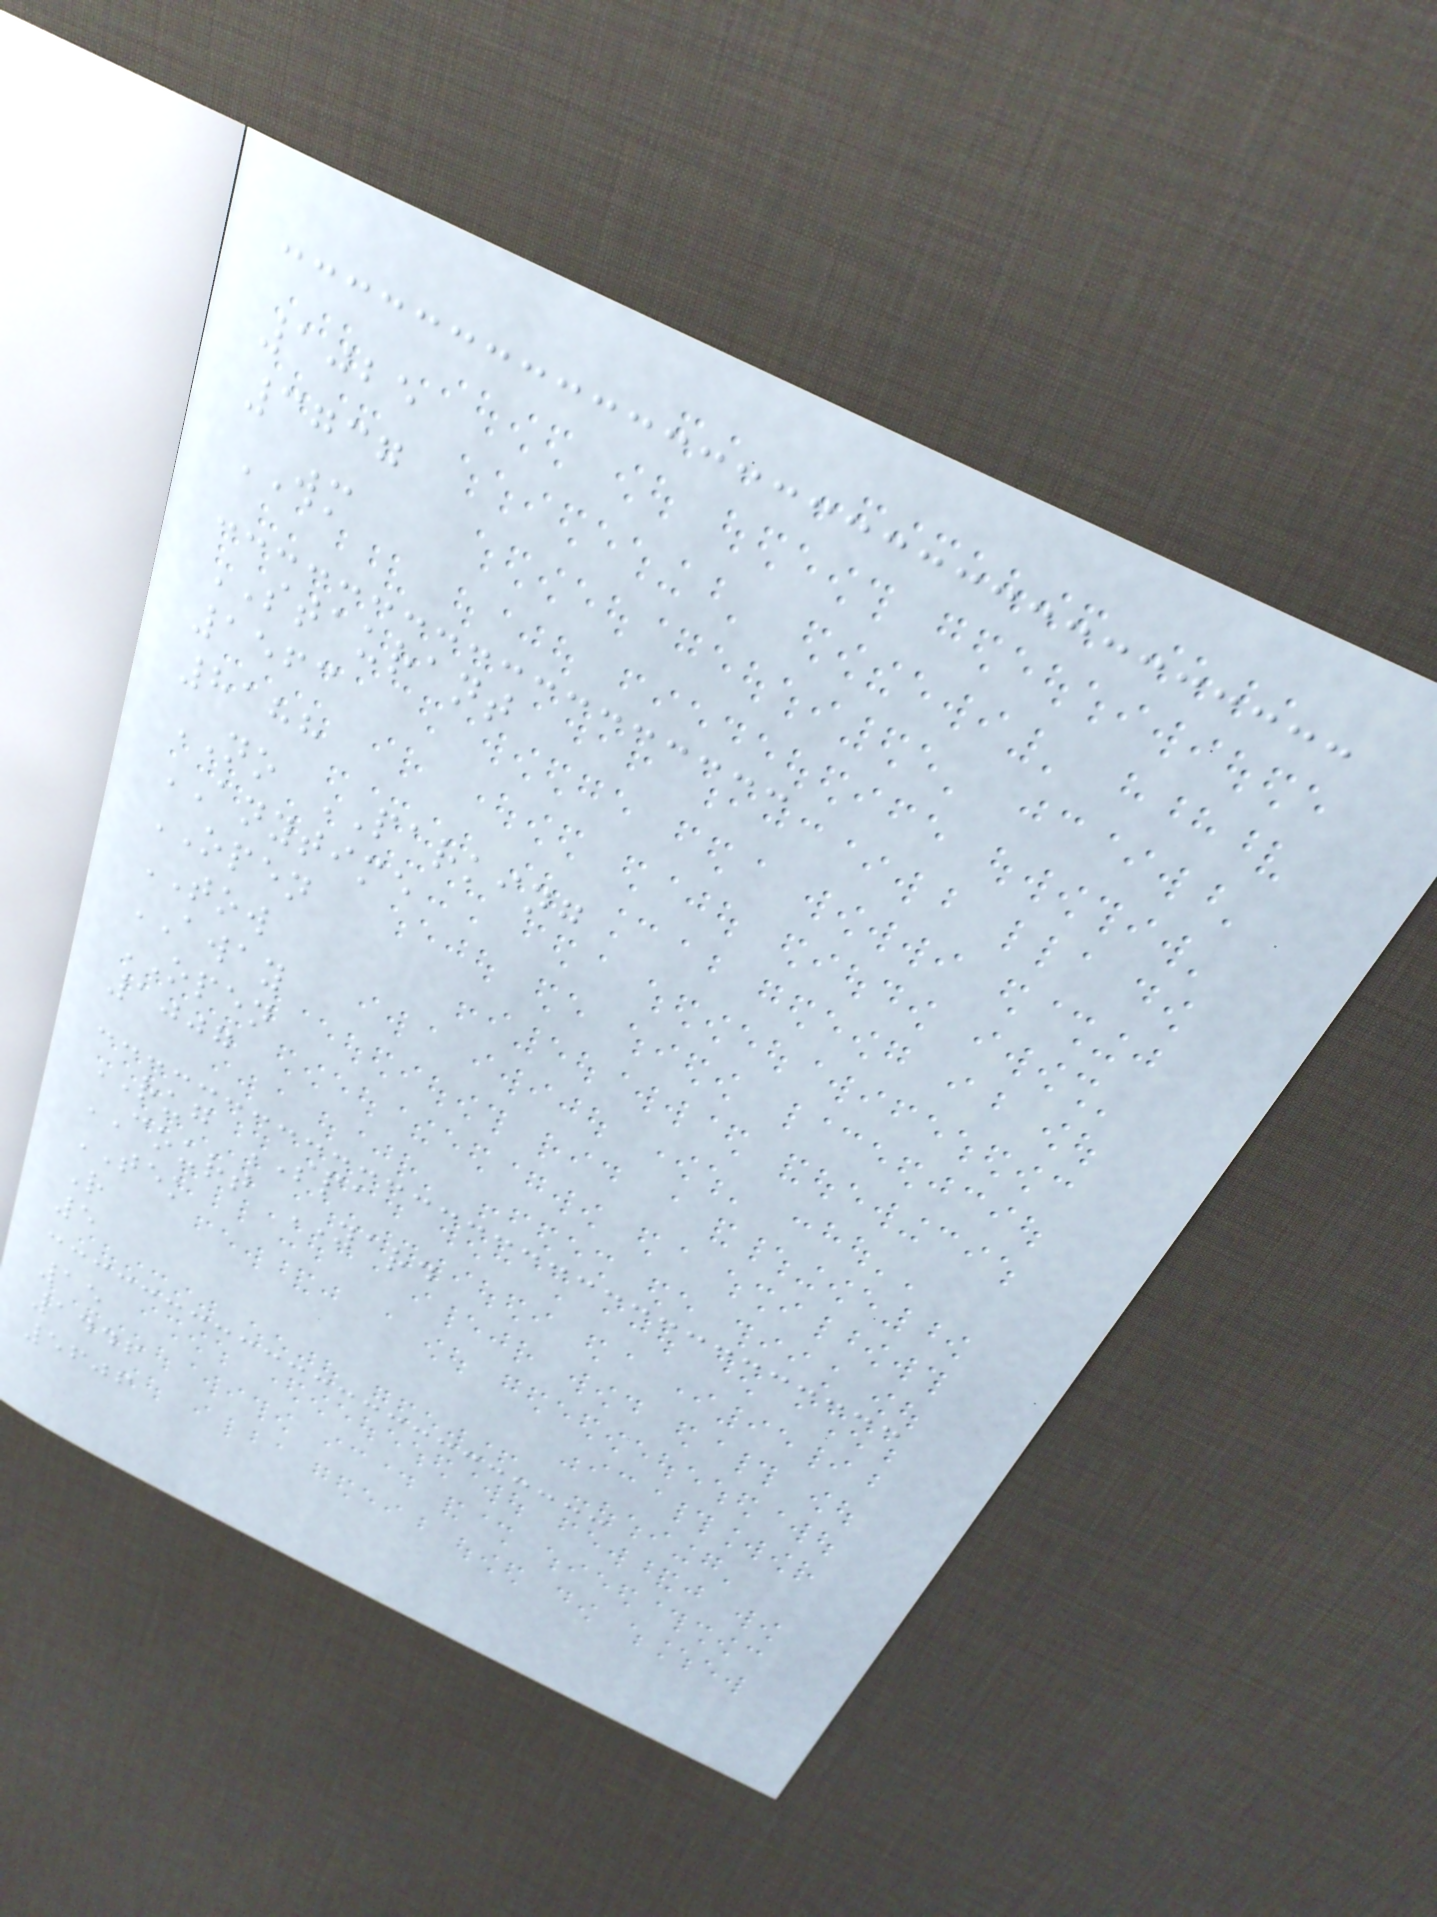1025
3737
WM
STAURANT
1563
8188
NO PARKING
ANYTIME
OPEN
TOW
AWAY
OPEN
1007
RUG SPA
COURT YARD
TEK
R
5
15
1446
5606
